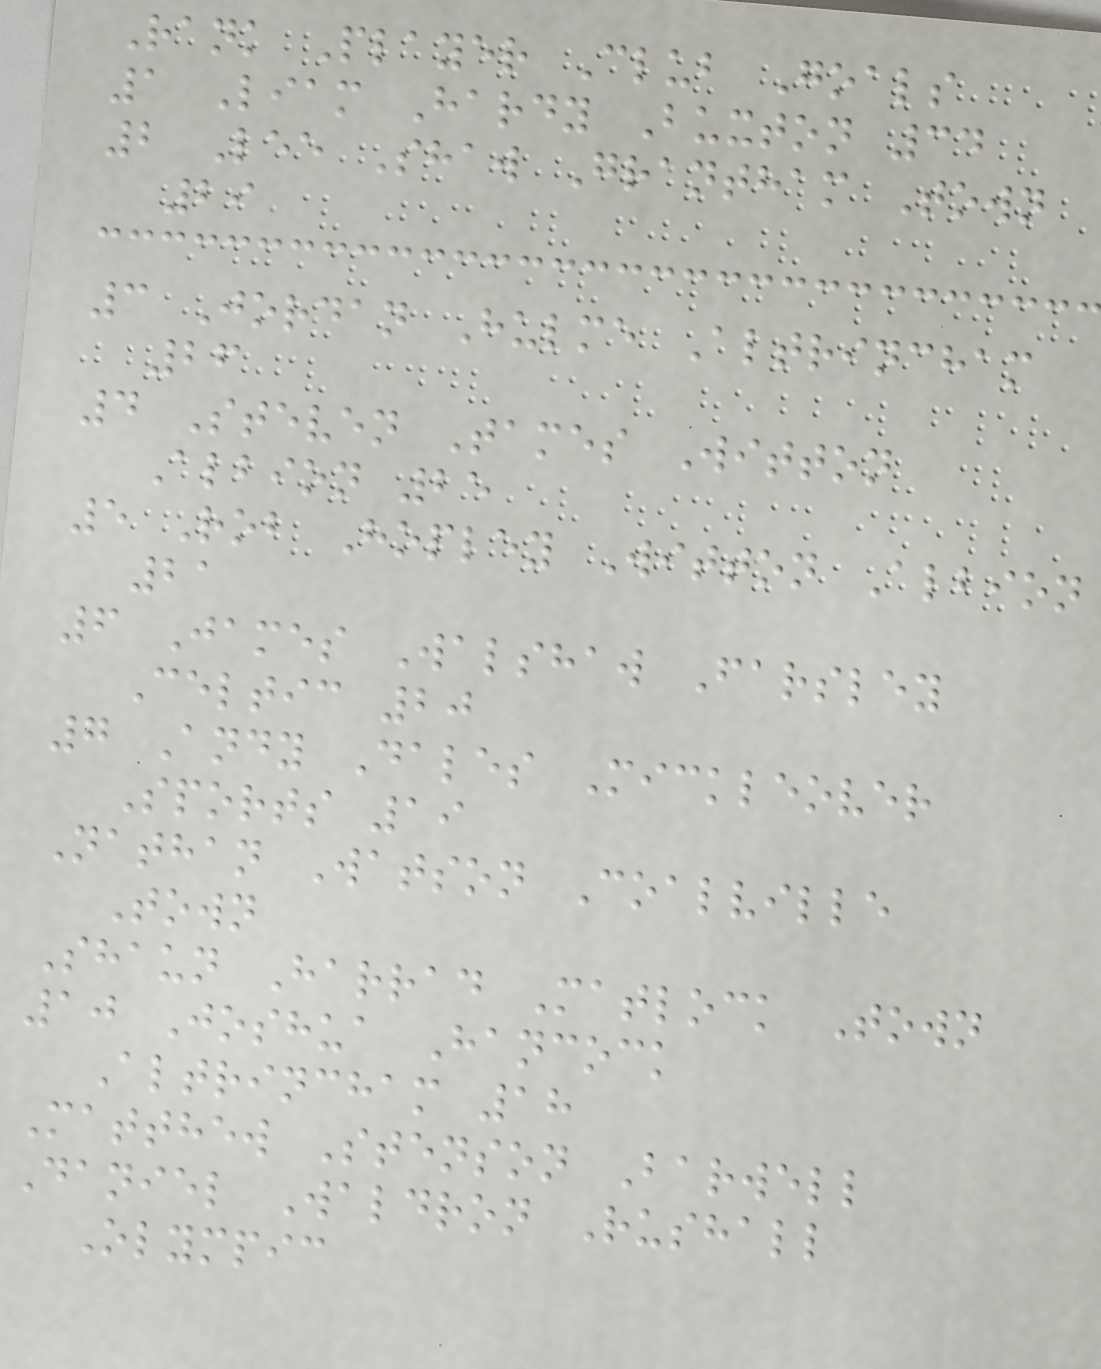Rank Player Club Goals
1 Liam Hardy Buxton 34
2 Lee Shaw Grantham Town
29
3 Jordan Hulme Altrincham
26
4 Steven Tames Witton
Albion 25
5 Rob Hopley Witton Albion
21
6 James Walshaw Farsley
Celtic 20
7 Andy Dales Mickleover
Sports 19
Nathan Watson Coalville
Town
Shaun Harrad Matlock Town
10 Joshua Hancock
Altrincham 18
Matthew Stenson Barwell
Daniel Waldron Rushall
Olympic
